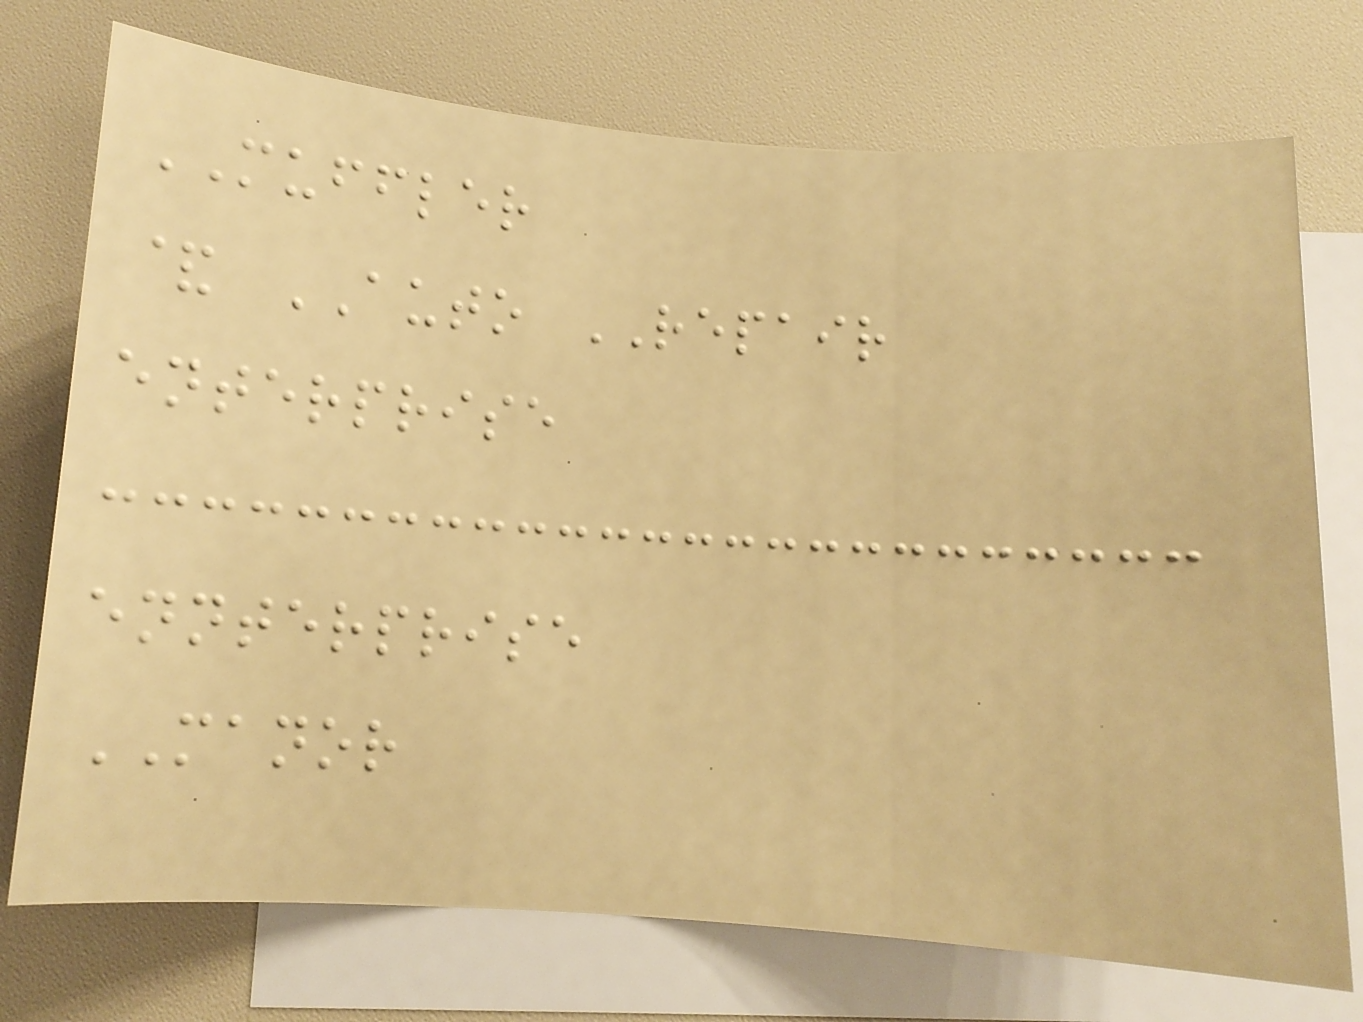MUFFLER
& AUTO REPAIR
enterprise
ennterprise
MANOR
